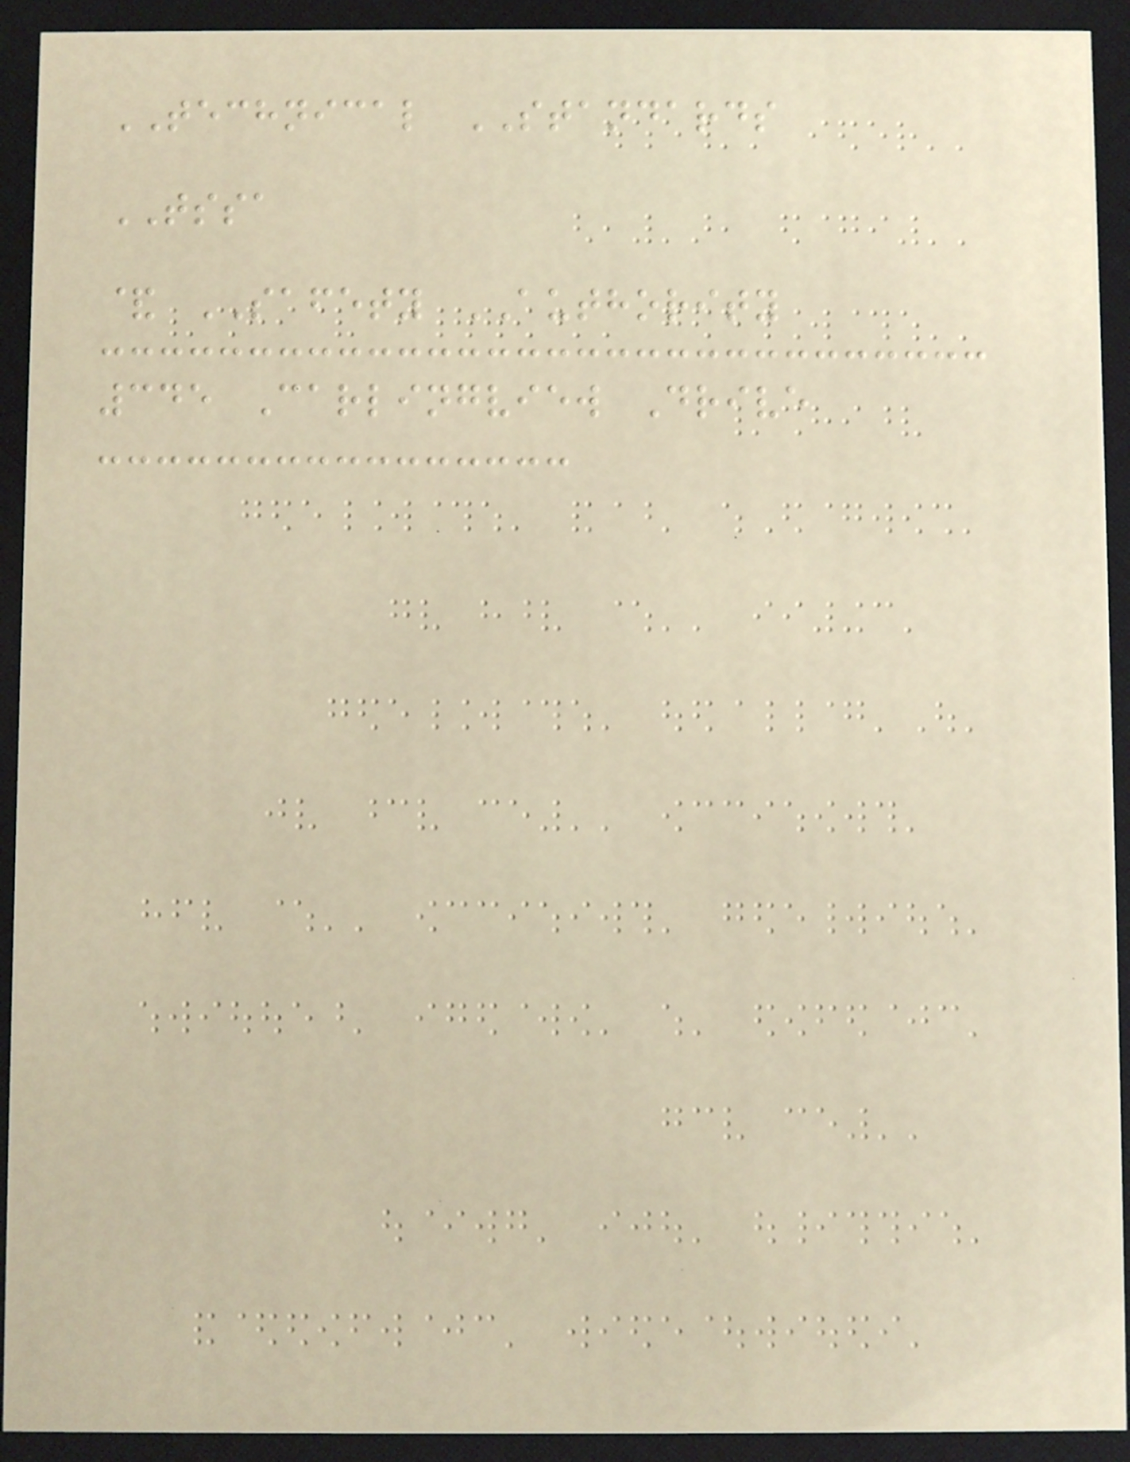TECHNICAL STANDARDS
TSSA
& SAFETY AUTHORITY
345 Carlingview Drive
